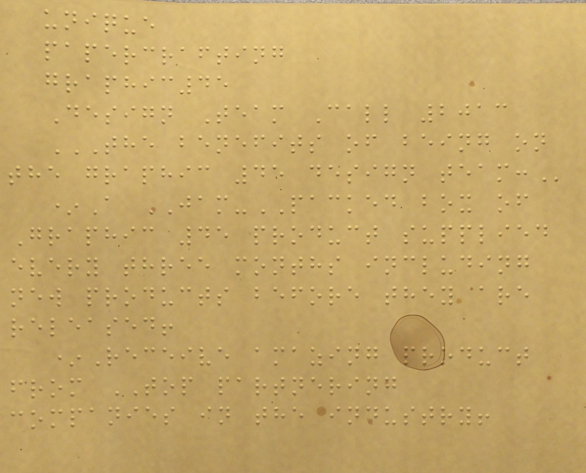unique
papercrafting
graphic45
Design Team Call 2013
THE BENEFITS OF BEING ON
THE GRAPHIC 45 DESIGN TEAM:
*A JAM-PACKED box of
Graphic 45 product supplied
every three months including
new products before they are
released!
*Receive amazing product
from TOP partnering
companies in the industry!
